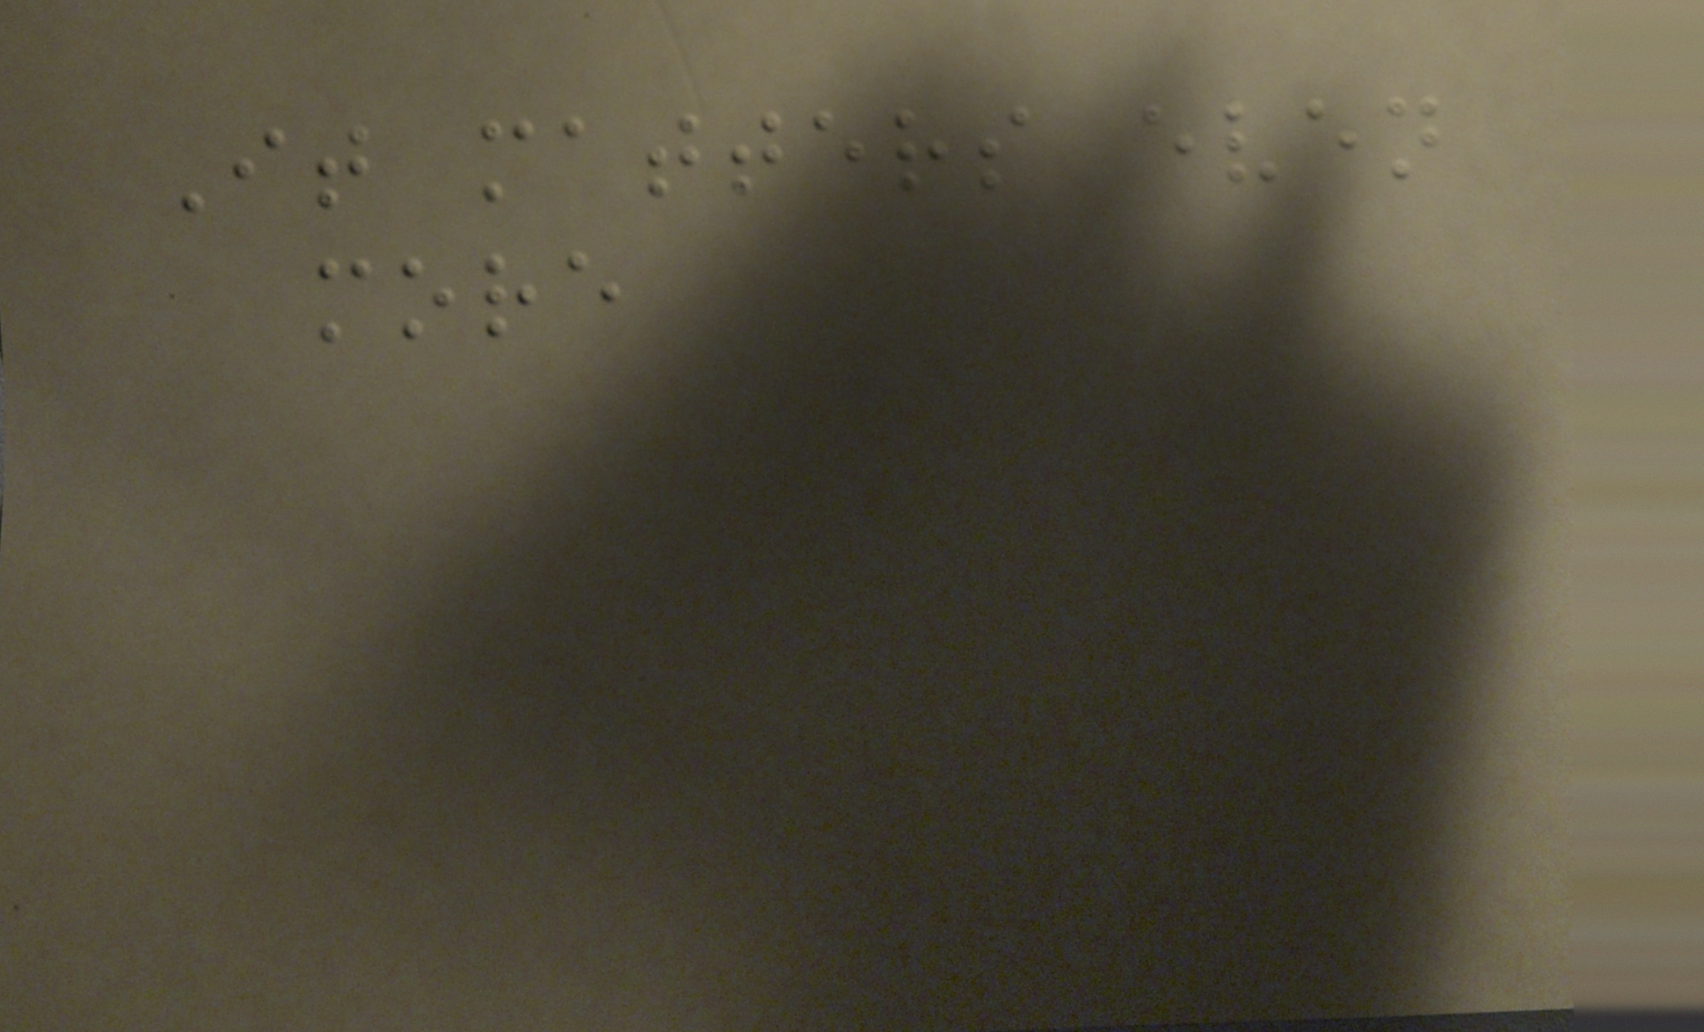It matters even
more
